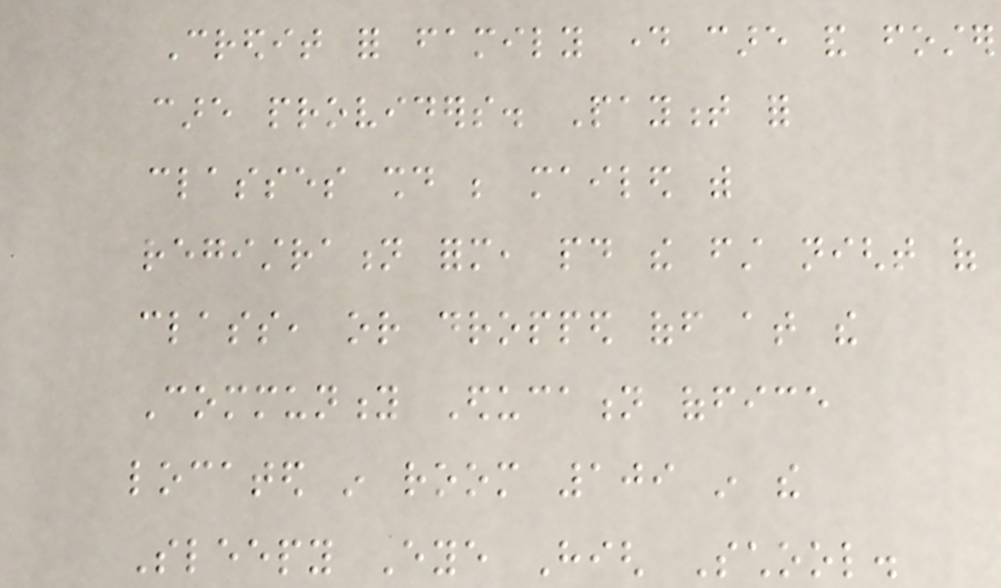Credit for family day care and foster
care providers. Payment for
classes should be mailed with
registration form, paid the first night of
class, or dropped off at the
Community Education office
located in room 109 in the
Sleepy Eye High School.
